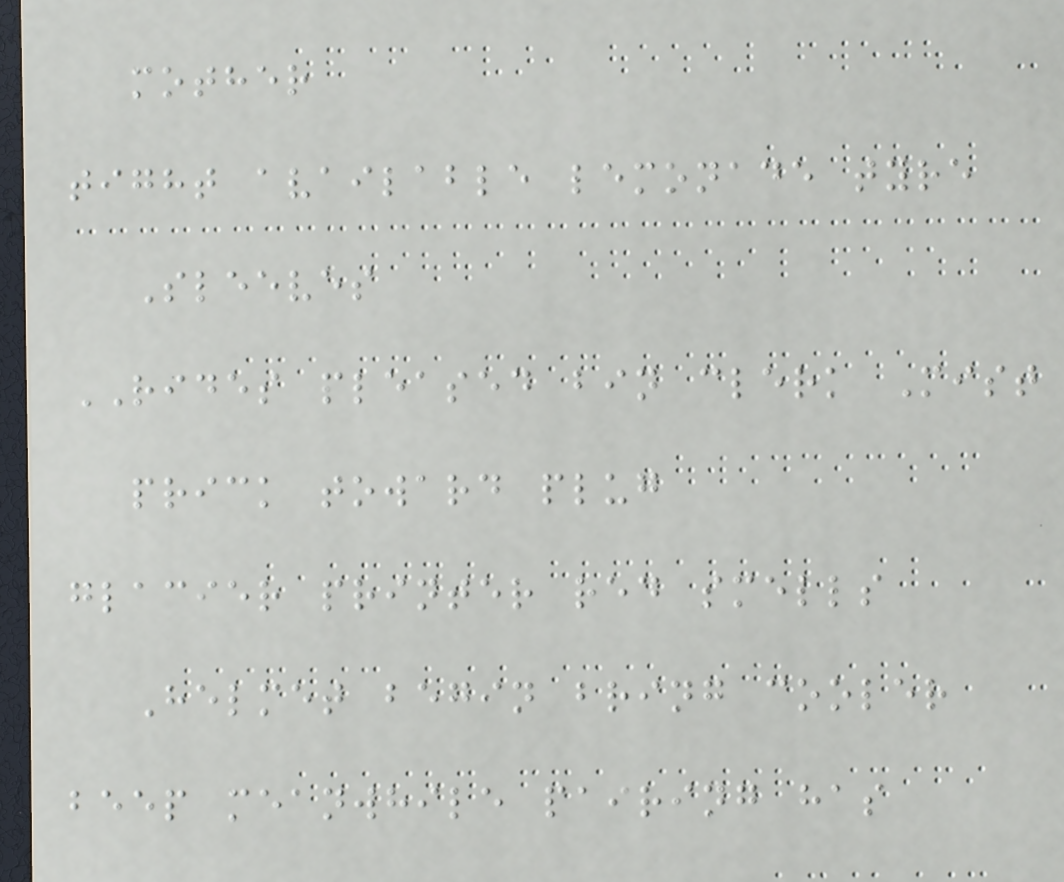mother
tight available lemonade tyre
Sleeves
RIDES pleased bin clerk Mist
prick toward plug
glacier printer red smells
Helmet begin bring cooler
beep meanwhile pairing has
